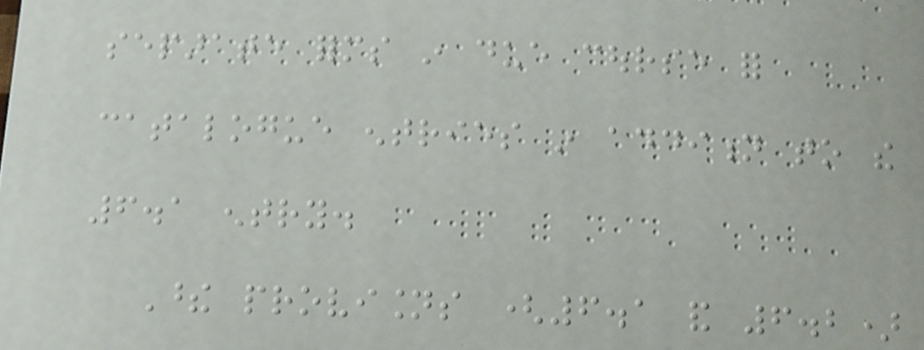separate forms in due course for
catalogue entries in addition to the
6.1 entry.
These provisions (6.1 and 6.2)
